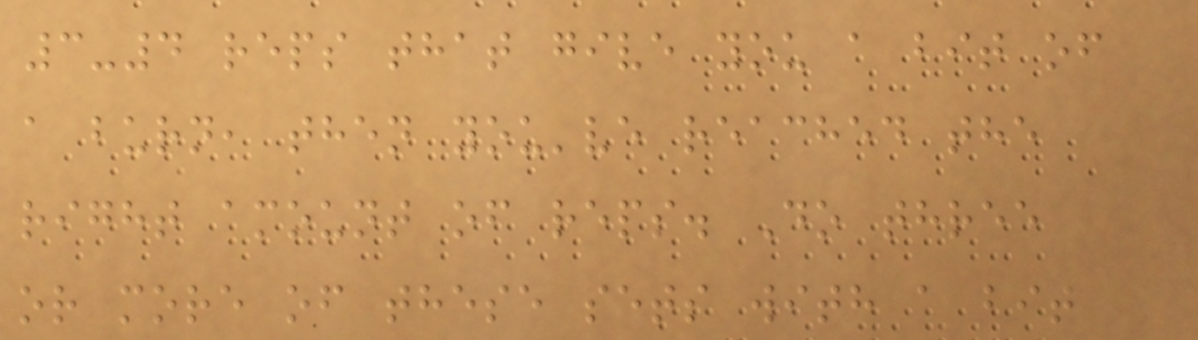3-4 reps that give you a bit of
a burn, then you've reached the
right amount of reps. Do three
or more of these sets with a bit
